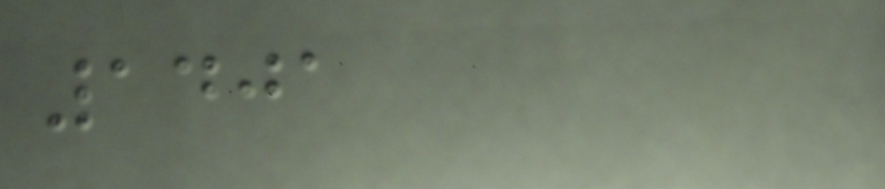1401
